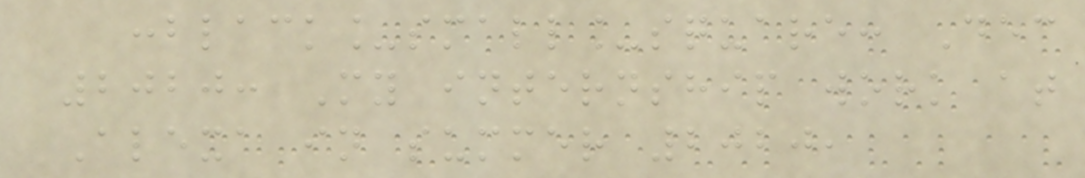:black_small_square: Dec
2020: My internship work at
Alexa in summer 2020,
